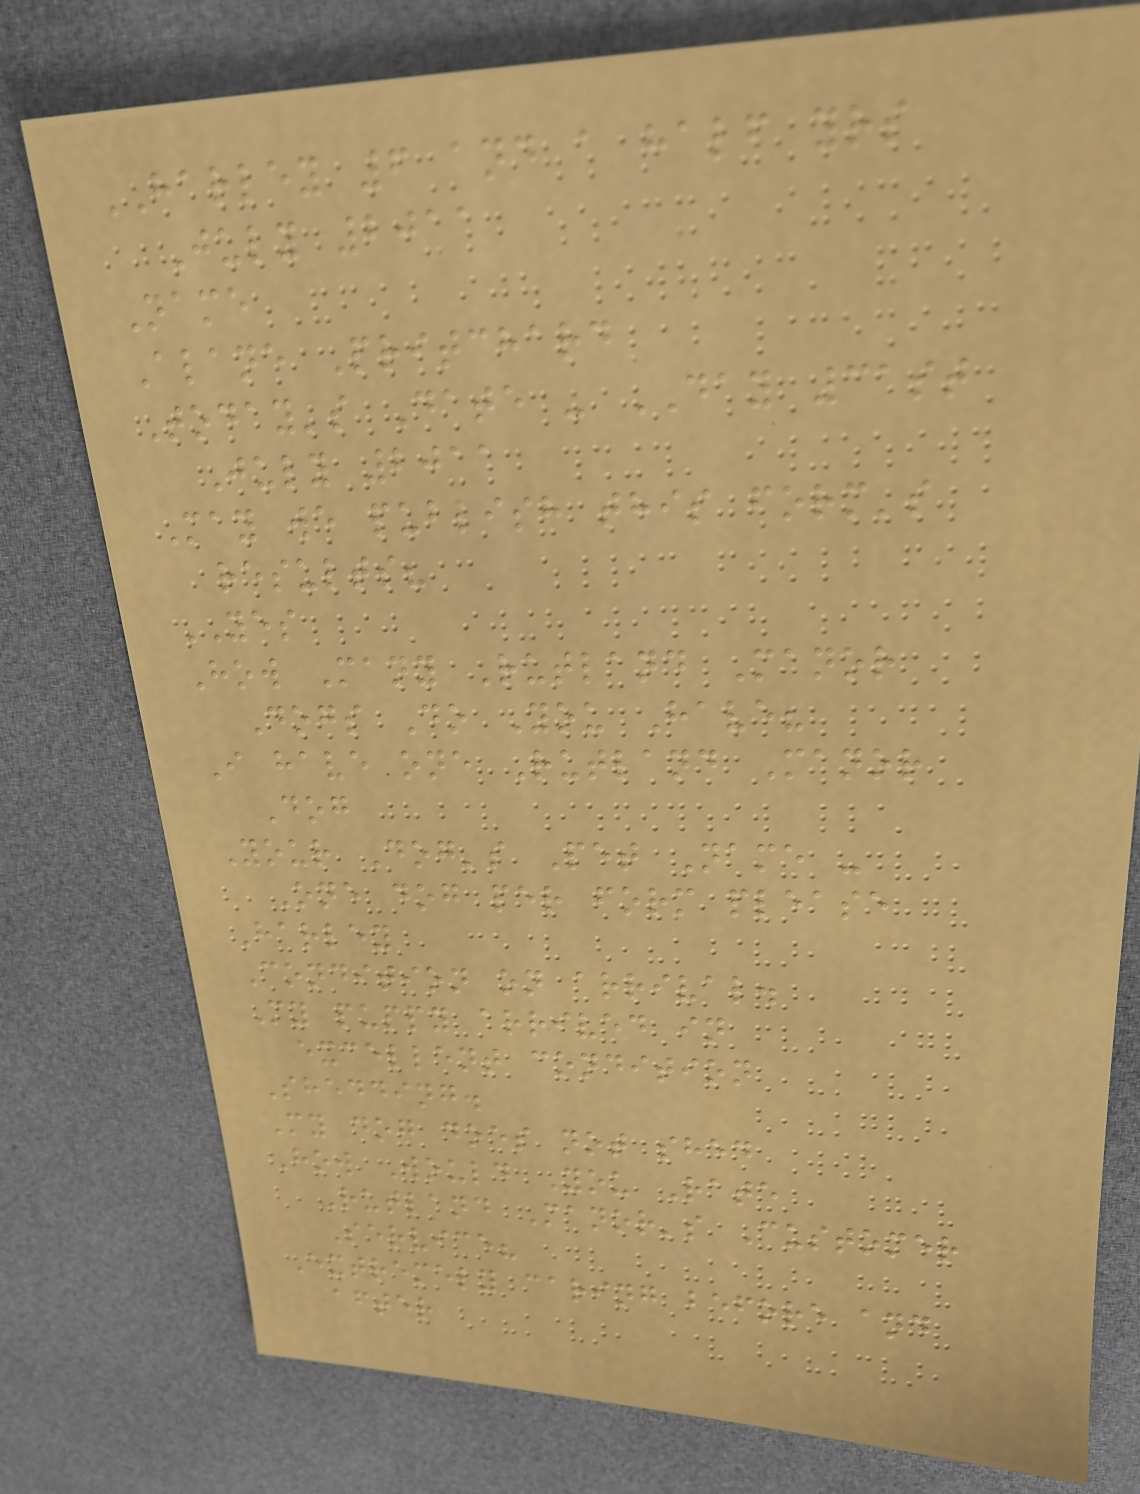HARLEY 6 and a half yrs
July 2011
Name
Alane Pritchard
Today's Date - DAY 31st
July 2011
May we publish this form's
results?
YES
How Many Rutland Manor
Dogs Do You Have?
I have one Rutland Manor
Dog
Your Dog's Pet Name -
One dog per form please
Harley
Condition on arrival.
My puppy arrived in
excellent condition
Shedding.
My dog does not shed
How Would You Rate
Rutland Manor's Customer
Service?
Extremely caring before and
after
